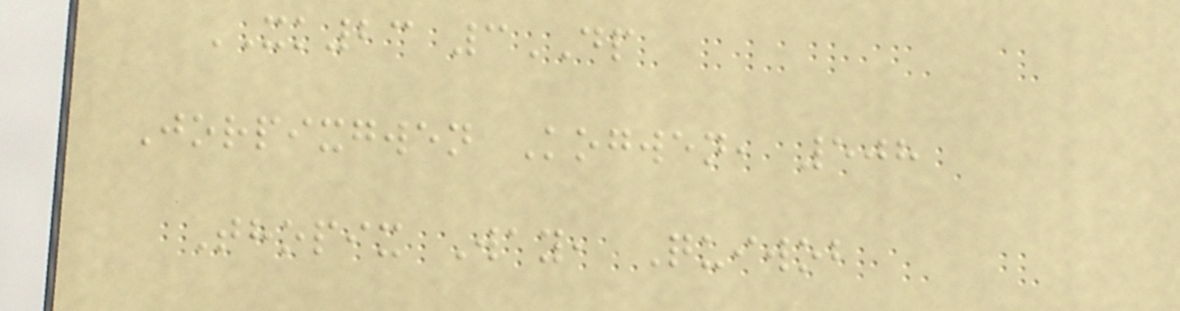XK23 3DP
Jorpixgwen Kogwen, 508
Thopix Way, Quiwob
